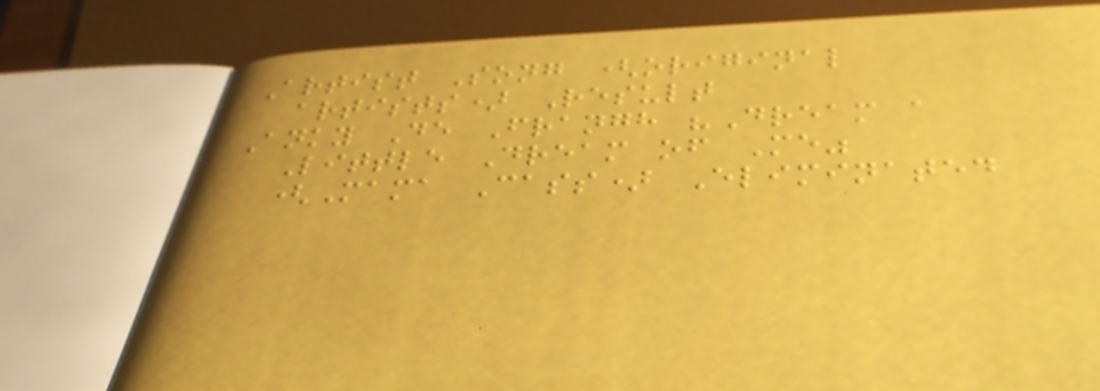Artist Song (original
artists) Result
Anky De Frangh "Dream a
Little Dream of Me"
(Mama Cass) Eliminated
